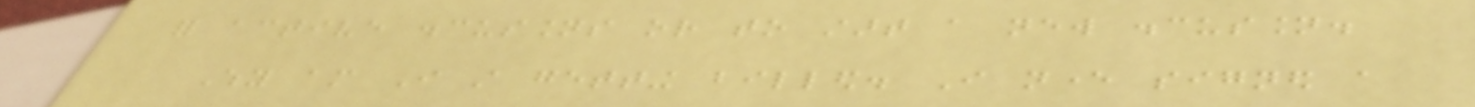for active discussions or to start a new discussion.
Why am I still getting billed. I never signed a
